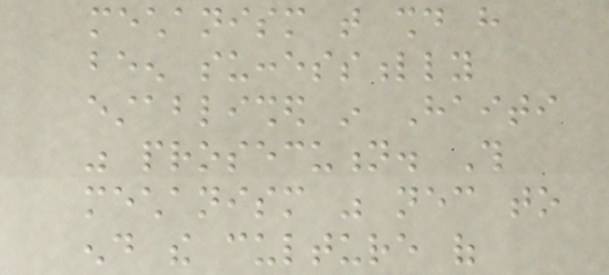mechanism that should have
been successfully
established in Haiti
was prosecution. This
mechanism was necessary to
end the culture of
